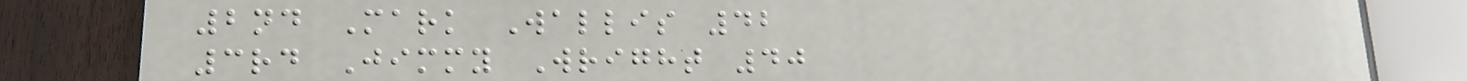2nd Mark Wallis 42
3rd Jimmy Wright 40
